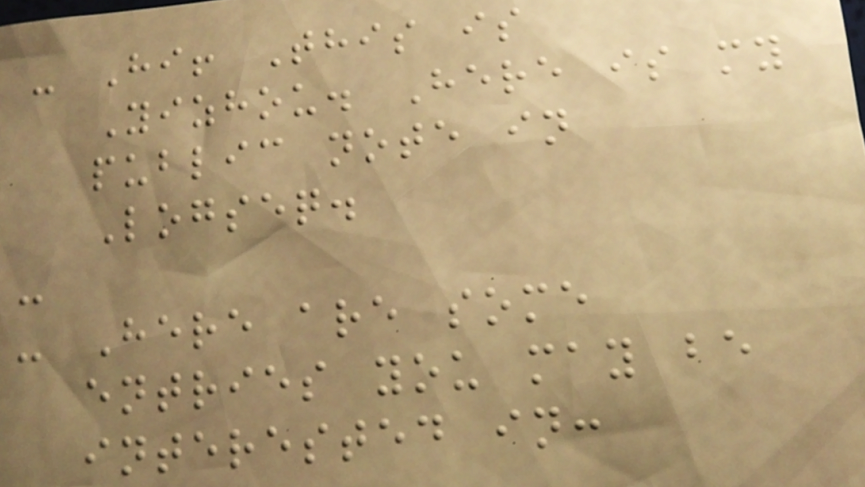- Hi! This is
Yizhou. Here is my
public note in
Logseq.
-
- Here are some
entries you may be
interested in:
